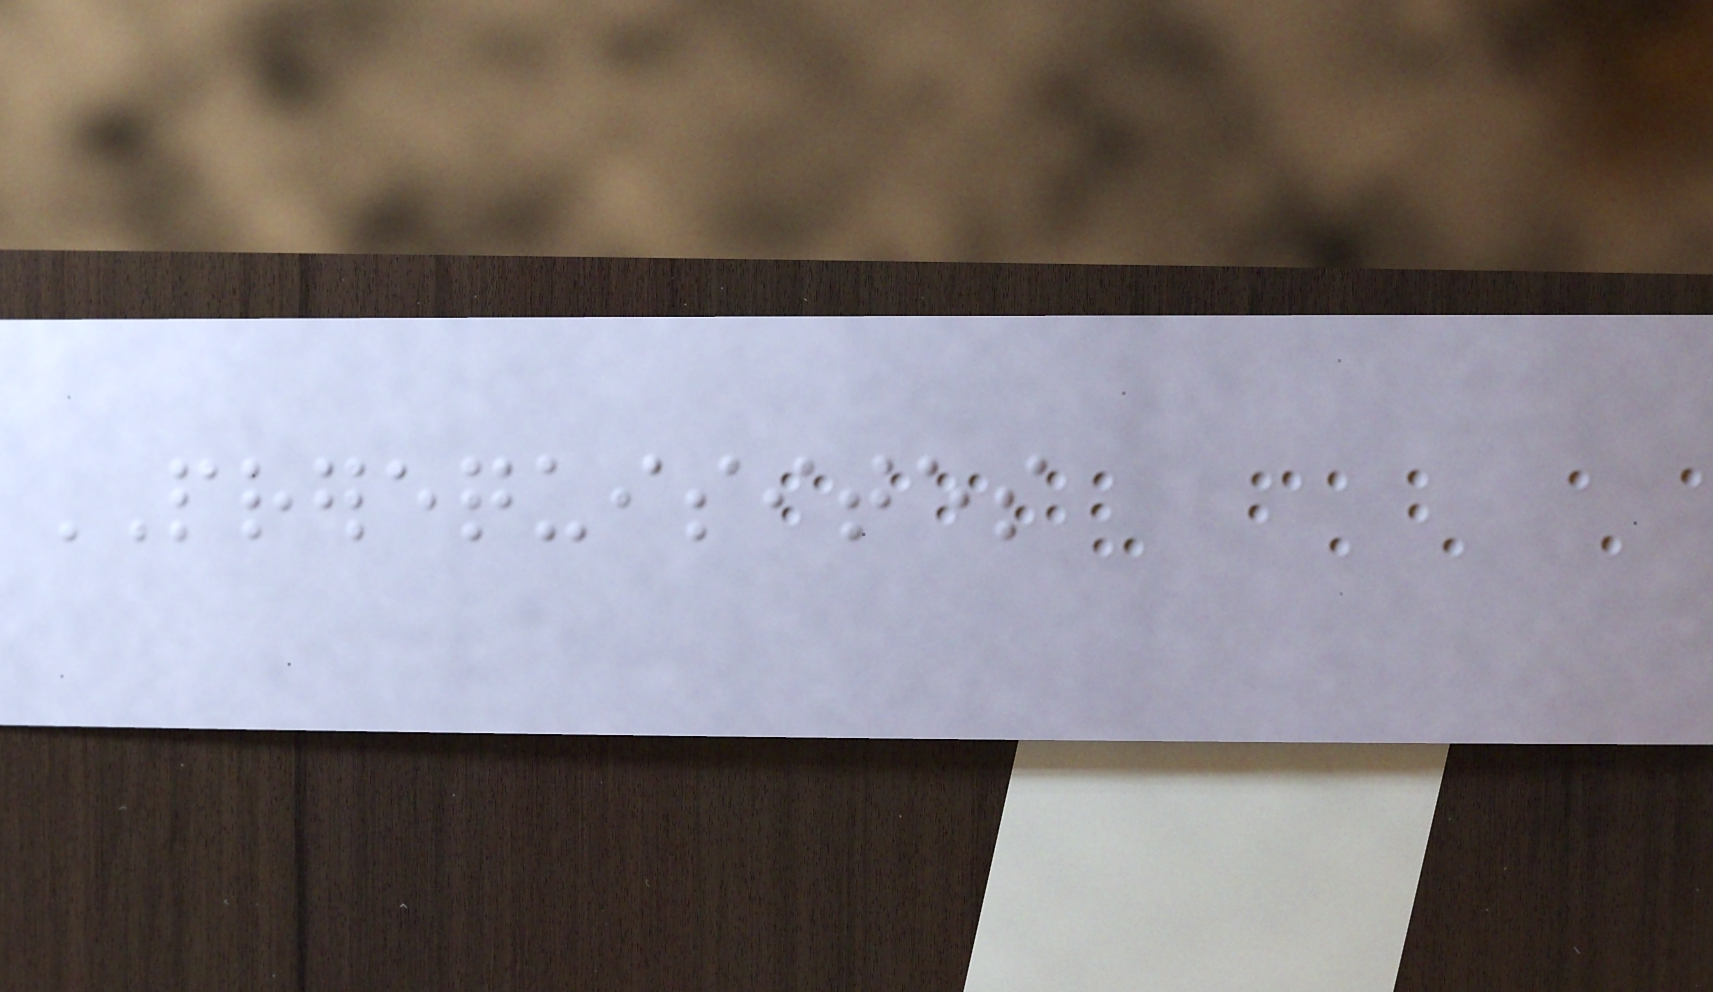PREREQUISITES
